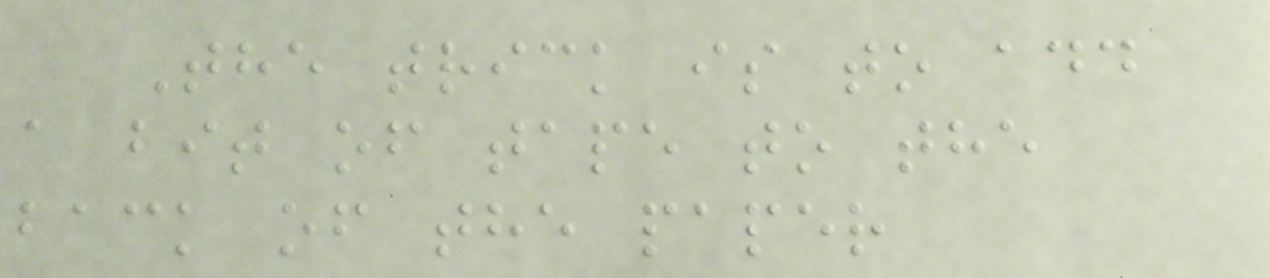The trick is to add
a bit of tape to the
back of the paper
